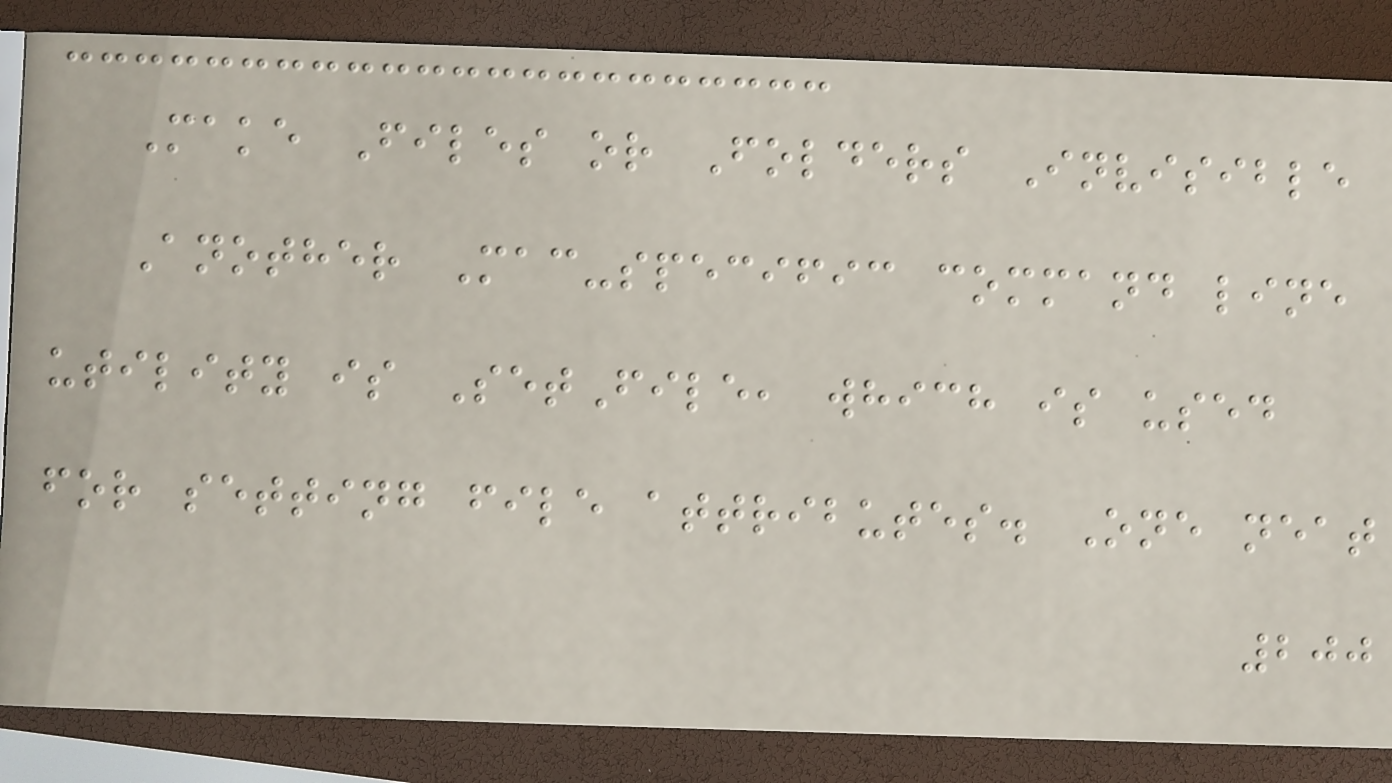Make Files or Folders Invisible
Another Mac-specific command line
utility is SetFile, which is used
for setting file attributes. One neat
200
